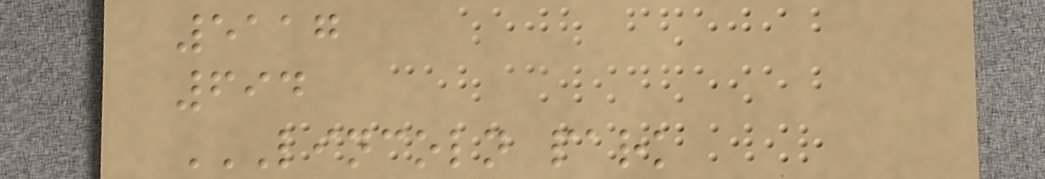5117
694
LINCOLN PARK
